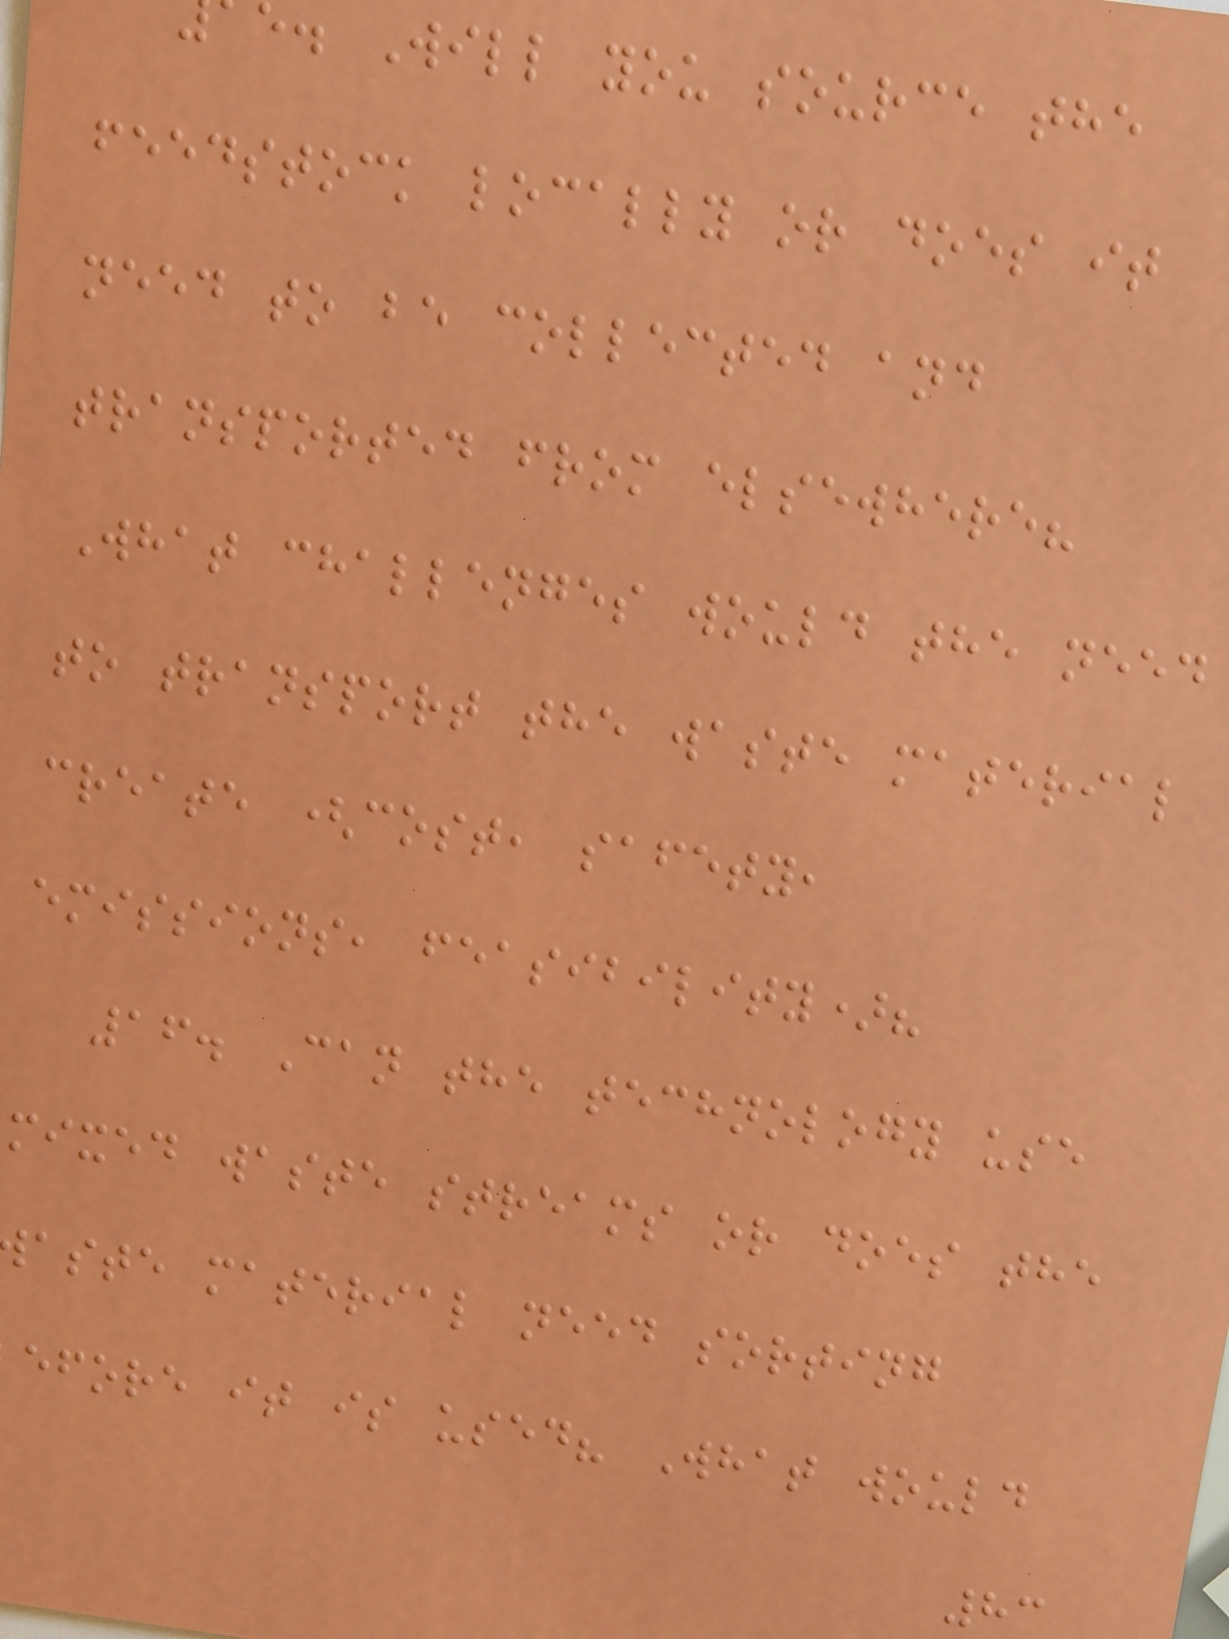e. Will you source the
feedstock locally or does it
need to be collected and
transported from elsewhere?
What challenges would the need
to transport the waste material
create (cost, safety,
emissions, feasibility)?
16. Can the technology use
mixed waste streams or does the
aste material need sorting
efore it is used? What would
83
